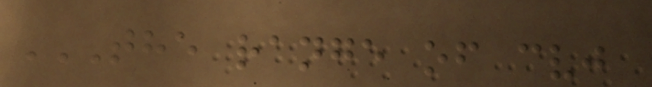THE RANGE OF CVJ
